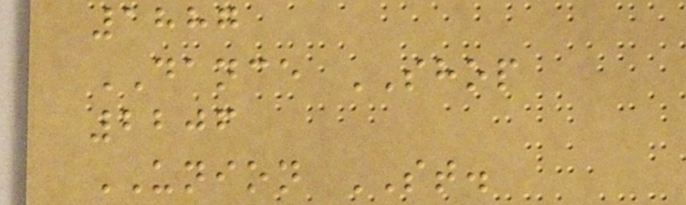1887
DANCE SHOP
2206
UNION ST.
